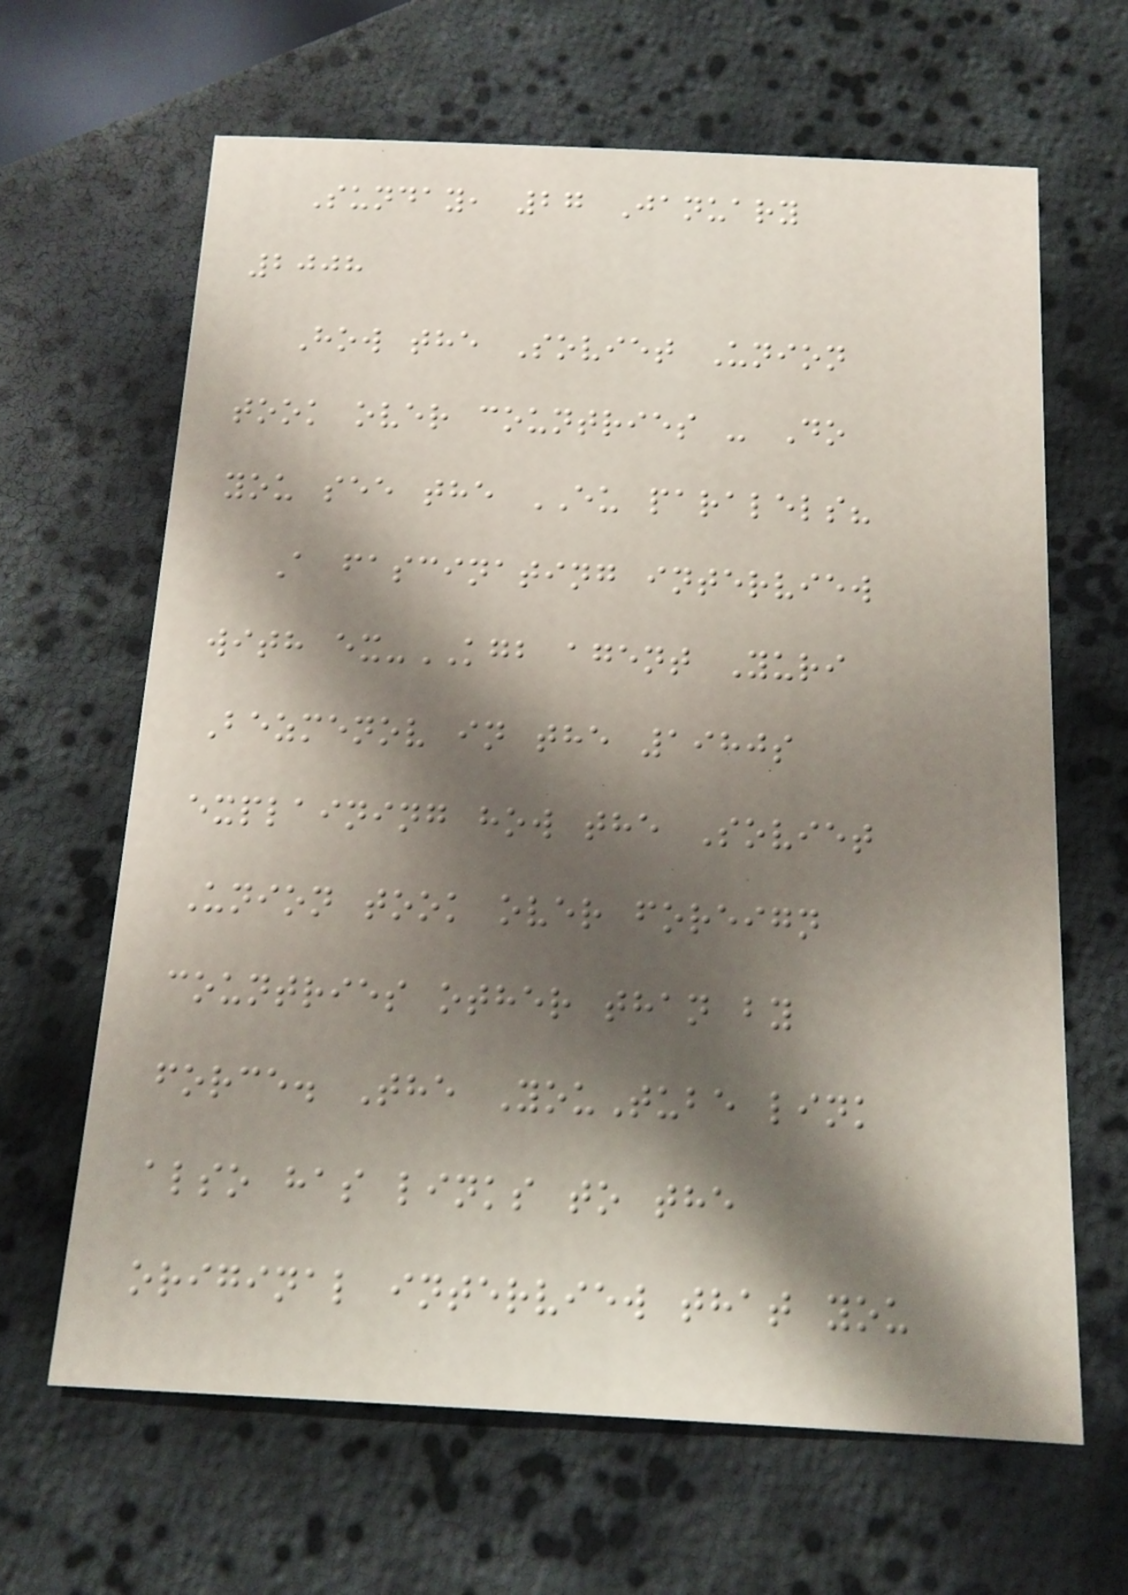Sunday, 27 January
2008
How the Soviet Union
took over countries - Do
you see the EU paralels?
A fascinating interview
with ex-KGB agent Yuri
Bezmenov in the 1980s
explaining how the Soviet
Union took over foreign
countries other than by
force. The YouTube link
also has links to the
original interview that you
